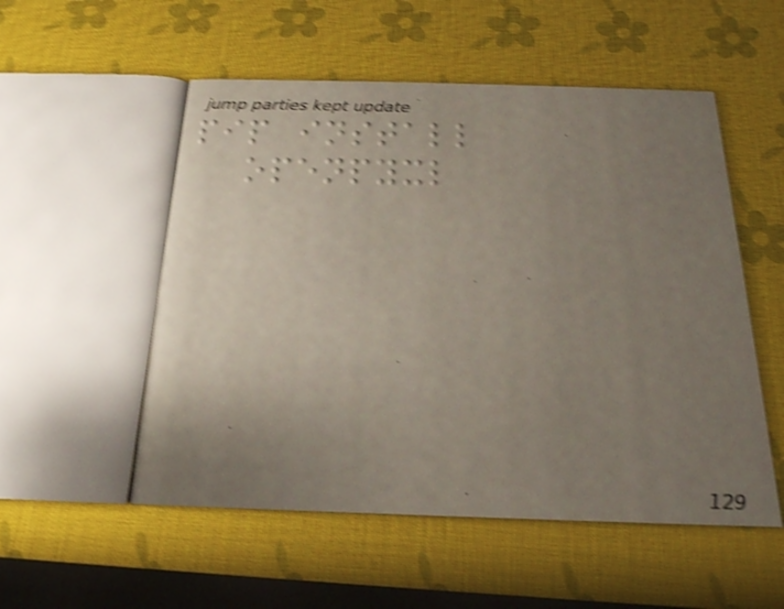pip install
openpyxl
